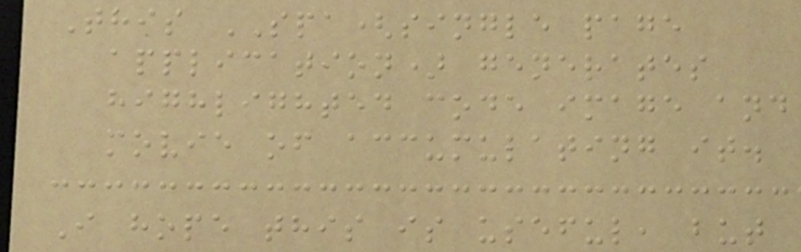This SPA(single page
application) generates
highlighted code image and
movie of accumulating it.
I hope this is useful, but
